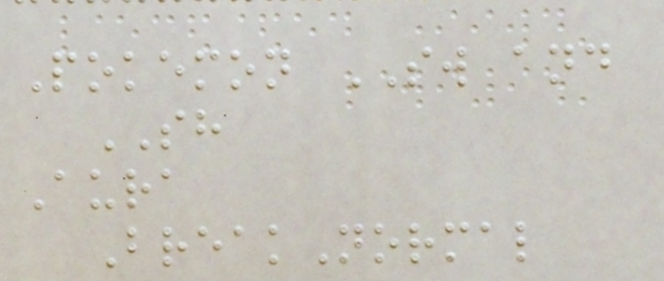Pokemon SW and
SH
Aura
BreakNormal
